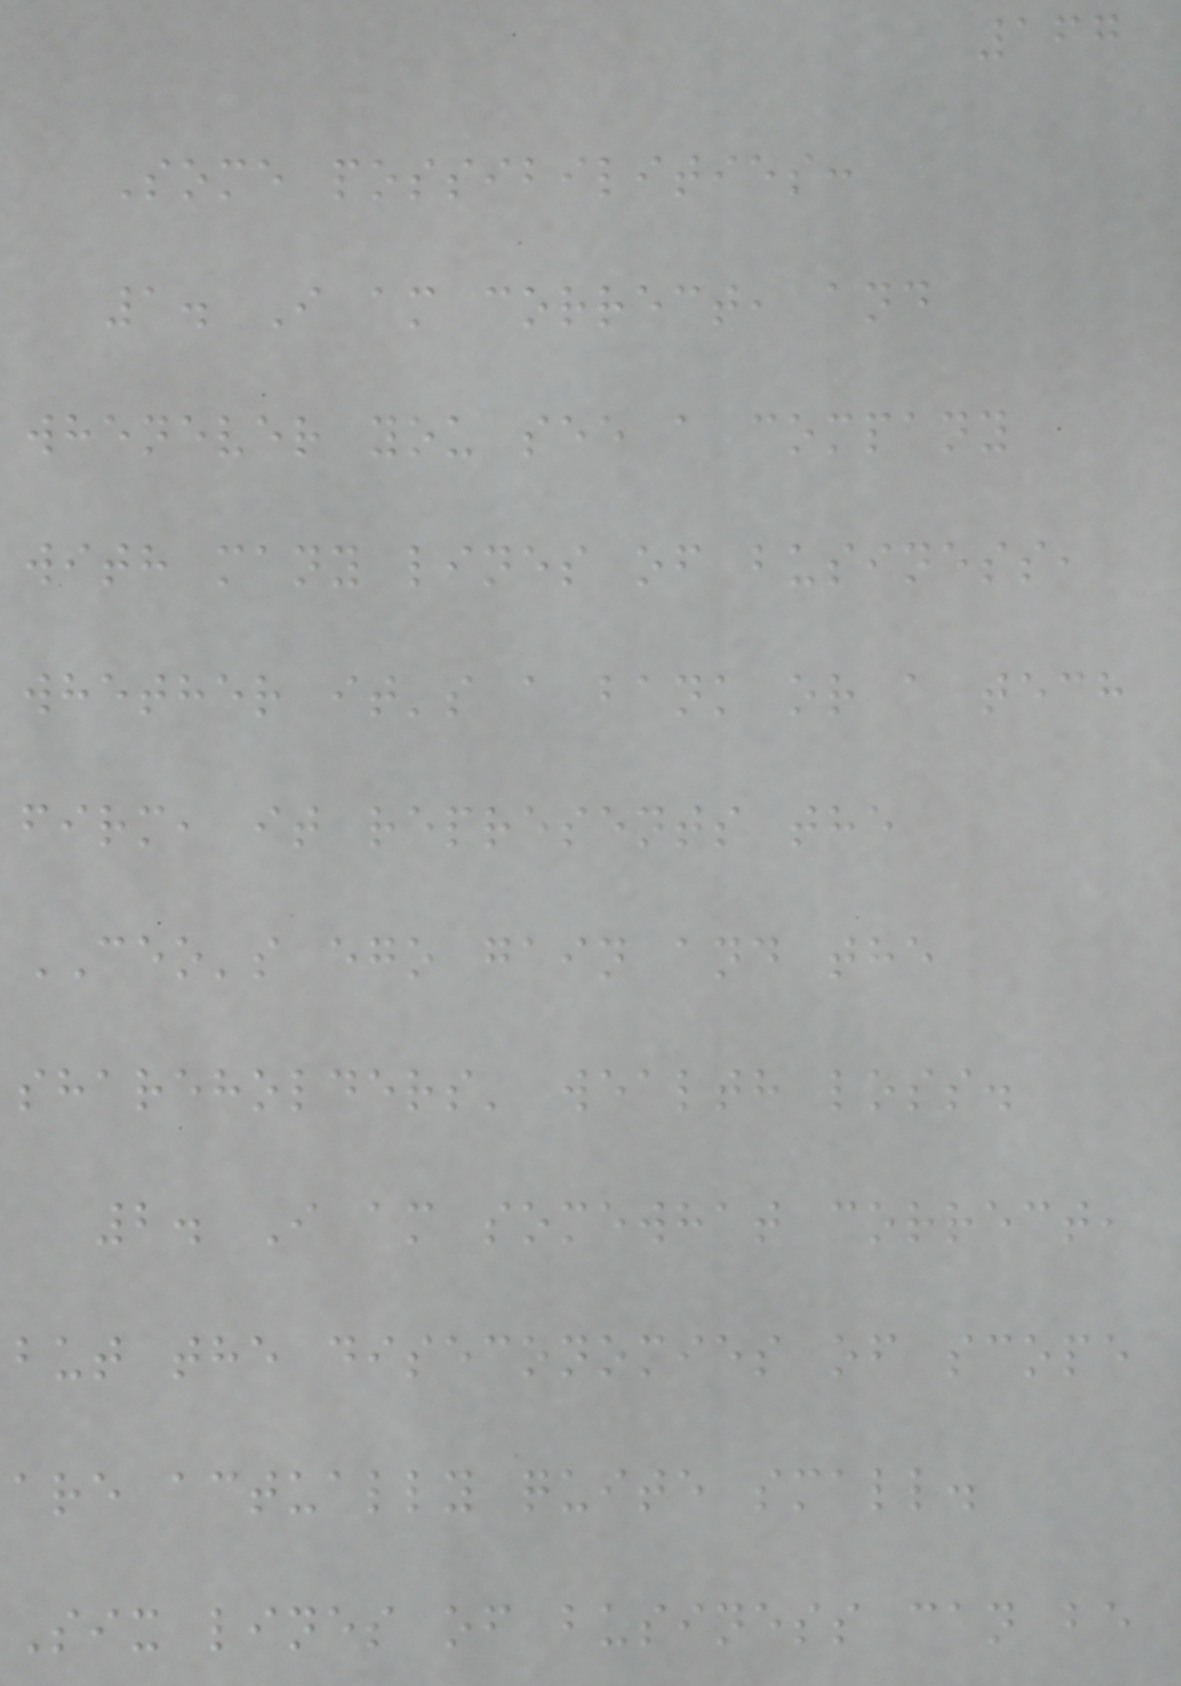167
Some possibilities:
1. I am correct, and
whenever you see a company
with many lines of business,
whether it's a bank or a tech
firm, it represents the
CEO's ego gain and the
shareholders' wealth loss.
2. I am somewhat correct,
but the diseconomies of scope
are actually quite small.
Six lines of business can be
